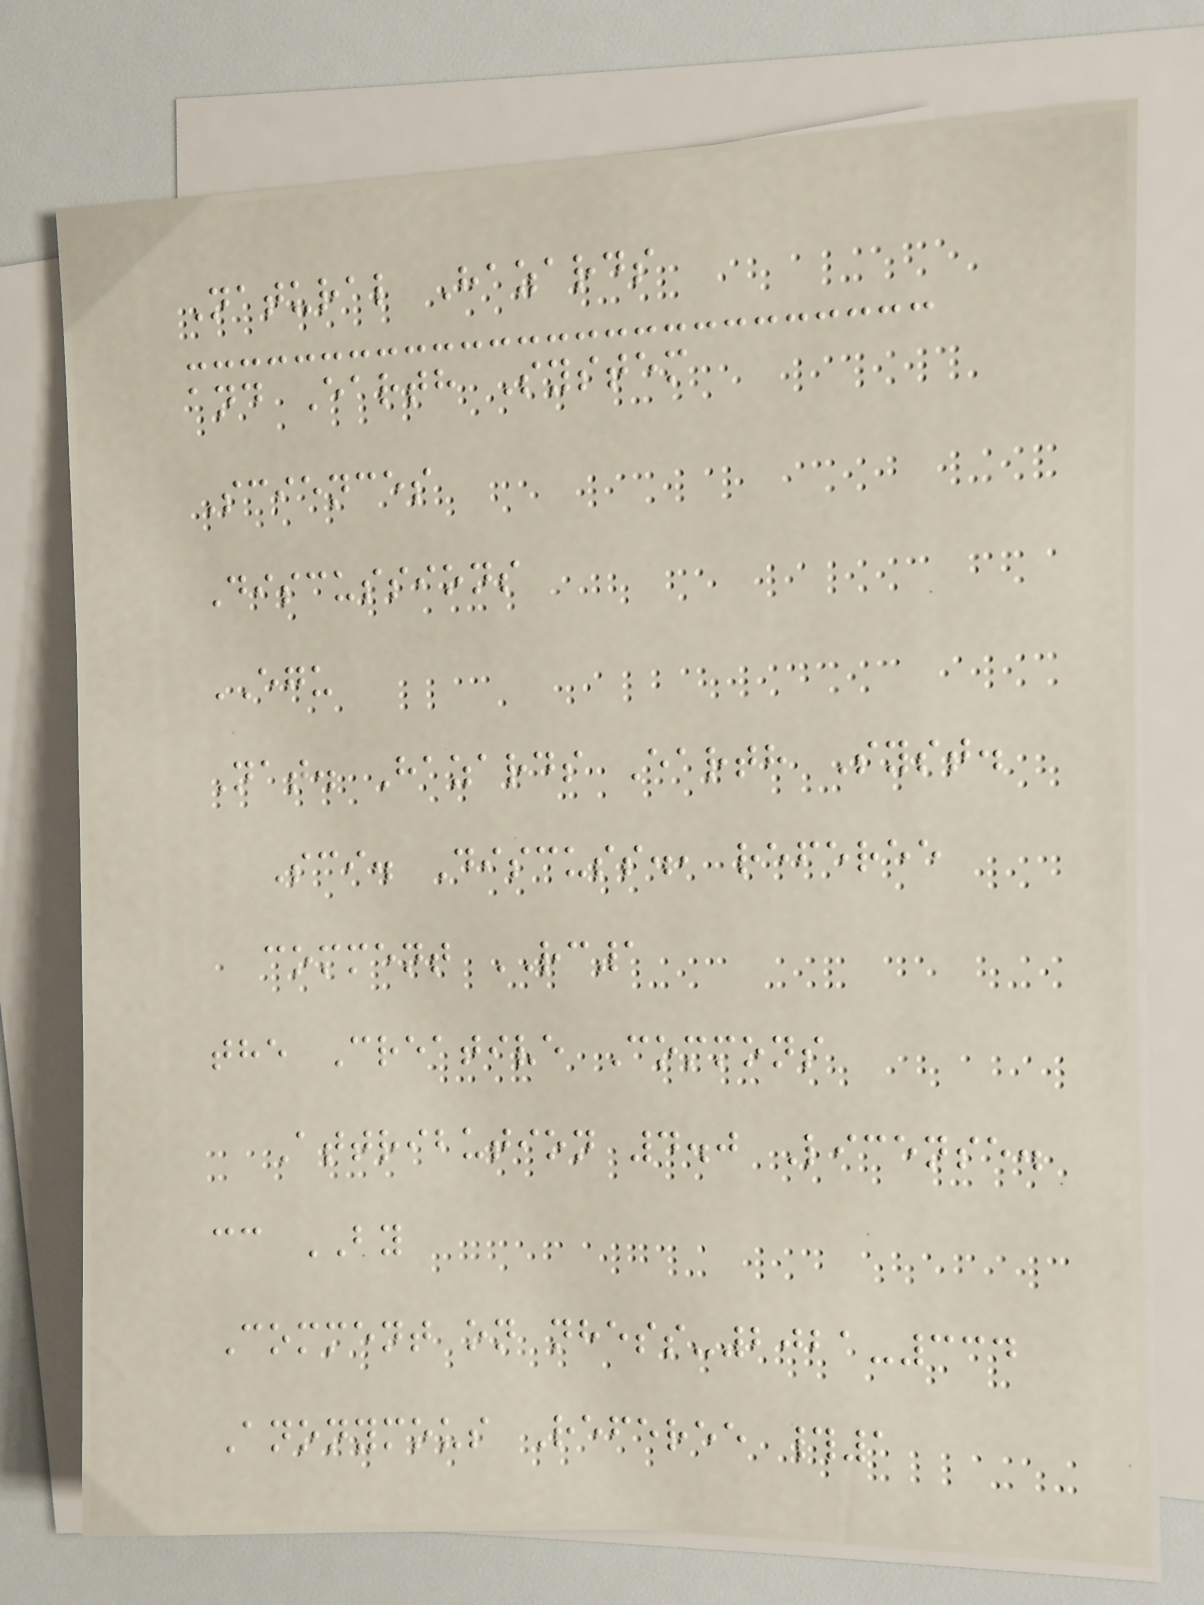Natural Hazards
and Earth System
Sciences
Discussions
EGU
Nat. Hazards Earth Syst.
Sci. Discuss., referee
comment RC1
the Creative Commons
Attribution 4.0 License.
cc BY
Comment on nhess-2021-334
Anonymous Referee #1
